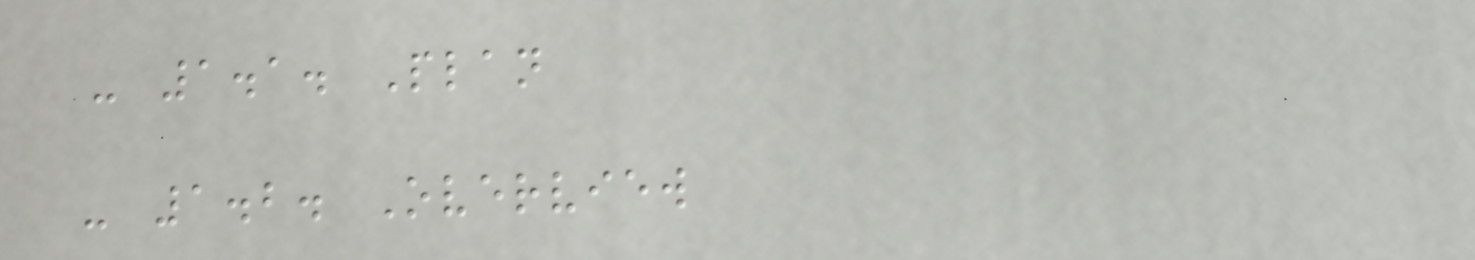- 1.1. Plan
- 1.2. Overview
